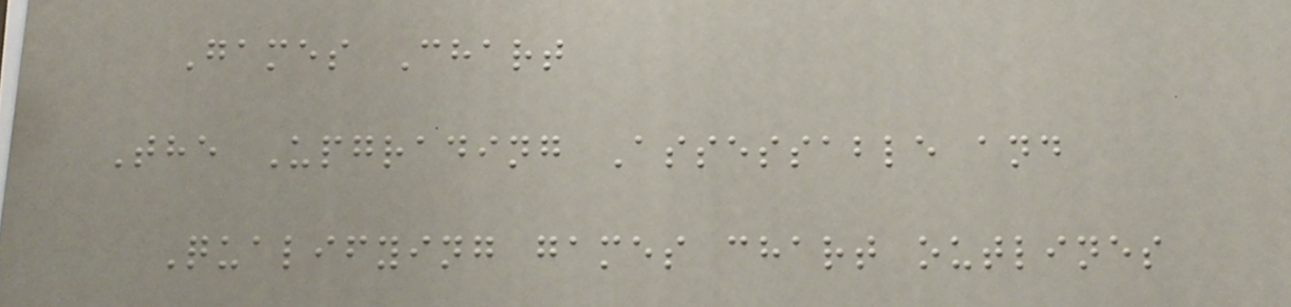Games Chart
The Upgrading Assessable and
Qualifying games chart outlines
